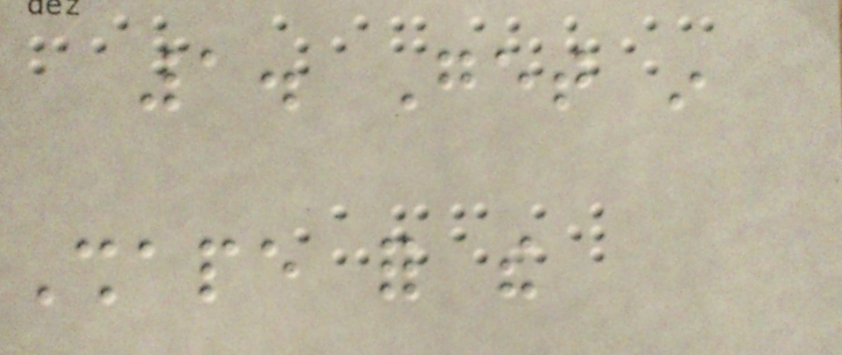1. Get in
Shape for the
